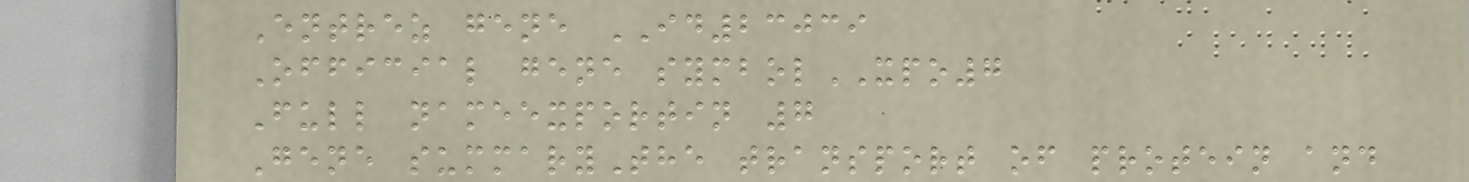Entrez gene ID23039
Official gene symbolXPO7
Full nameexportin 7
Gene summaryThe transport of protein and
